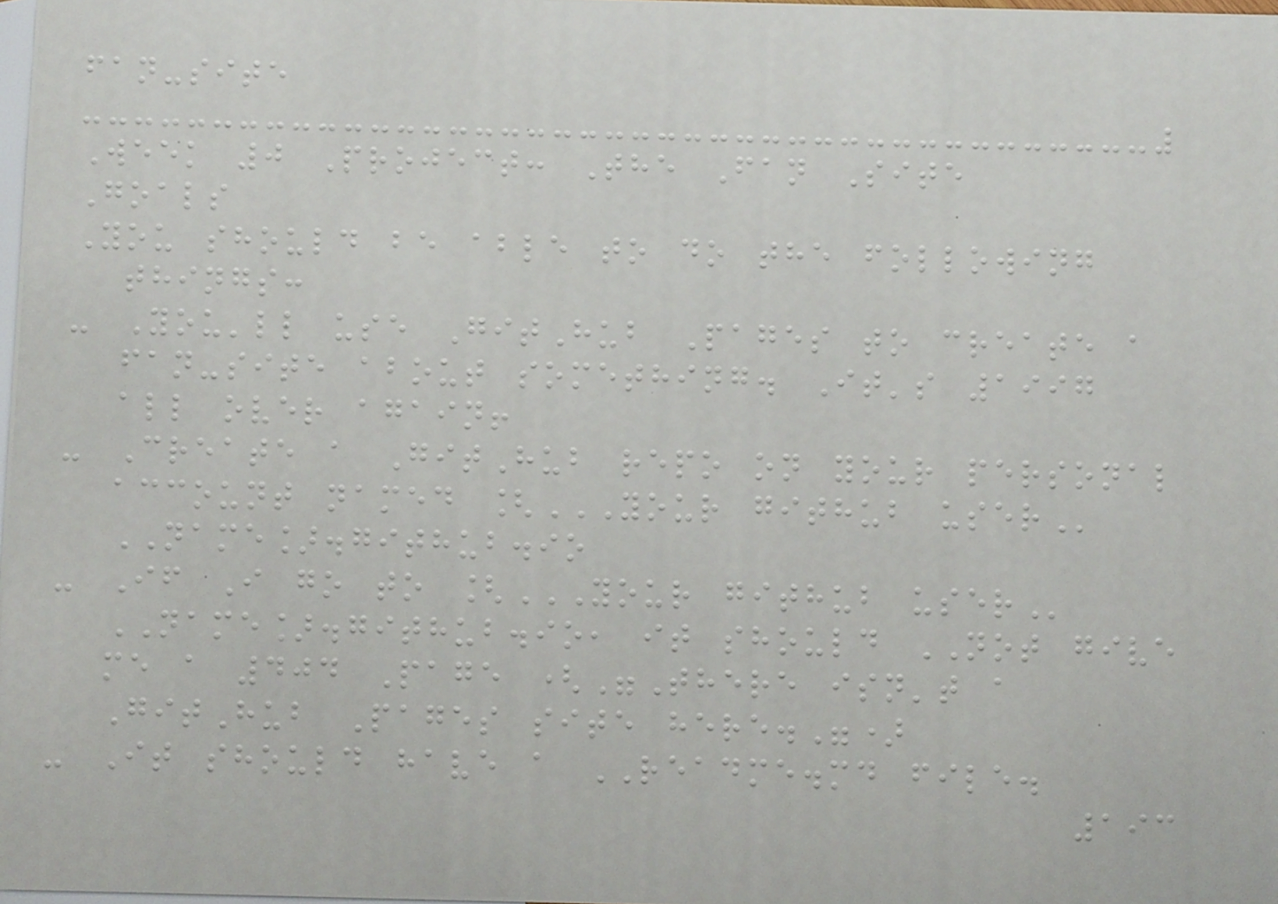fan-site
Week 0 Project: The Fan Site
Goals
You should be able to do the following
things:
- You'll use GitHub Pages to create a
fan-site about something. It's 1997
all over again!
- Create a GitHub repo on your personal
account named [YOUR GITHUB USER
NAME].github.io
- If I go to [YOUR GITHUB USER
NAME].github.io, it should NOT give
me a 404 Page ("There isn't a
GitHub Pages site here.")
- It should have a README.md file.
193
